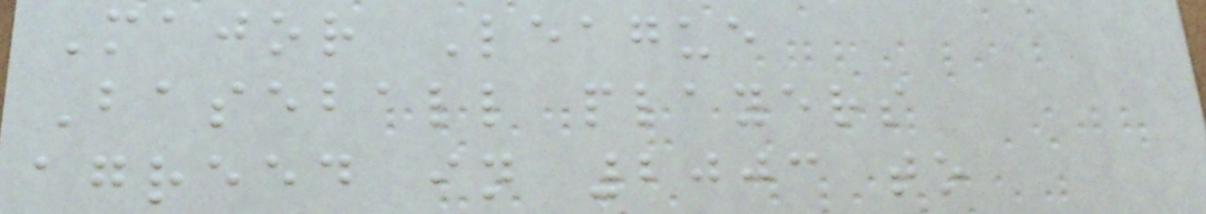Major League
Baseball players
agreed in 2003 to
